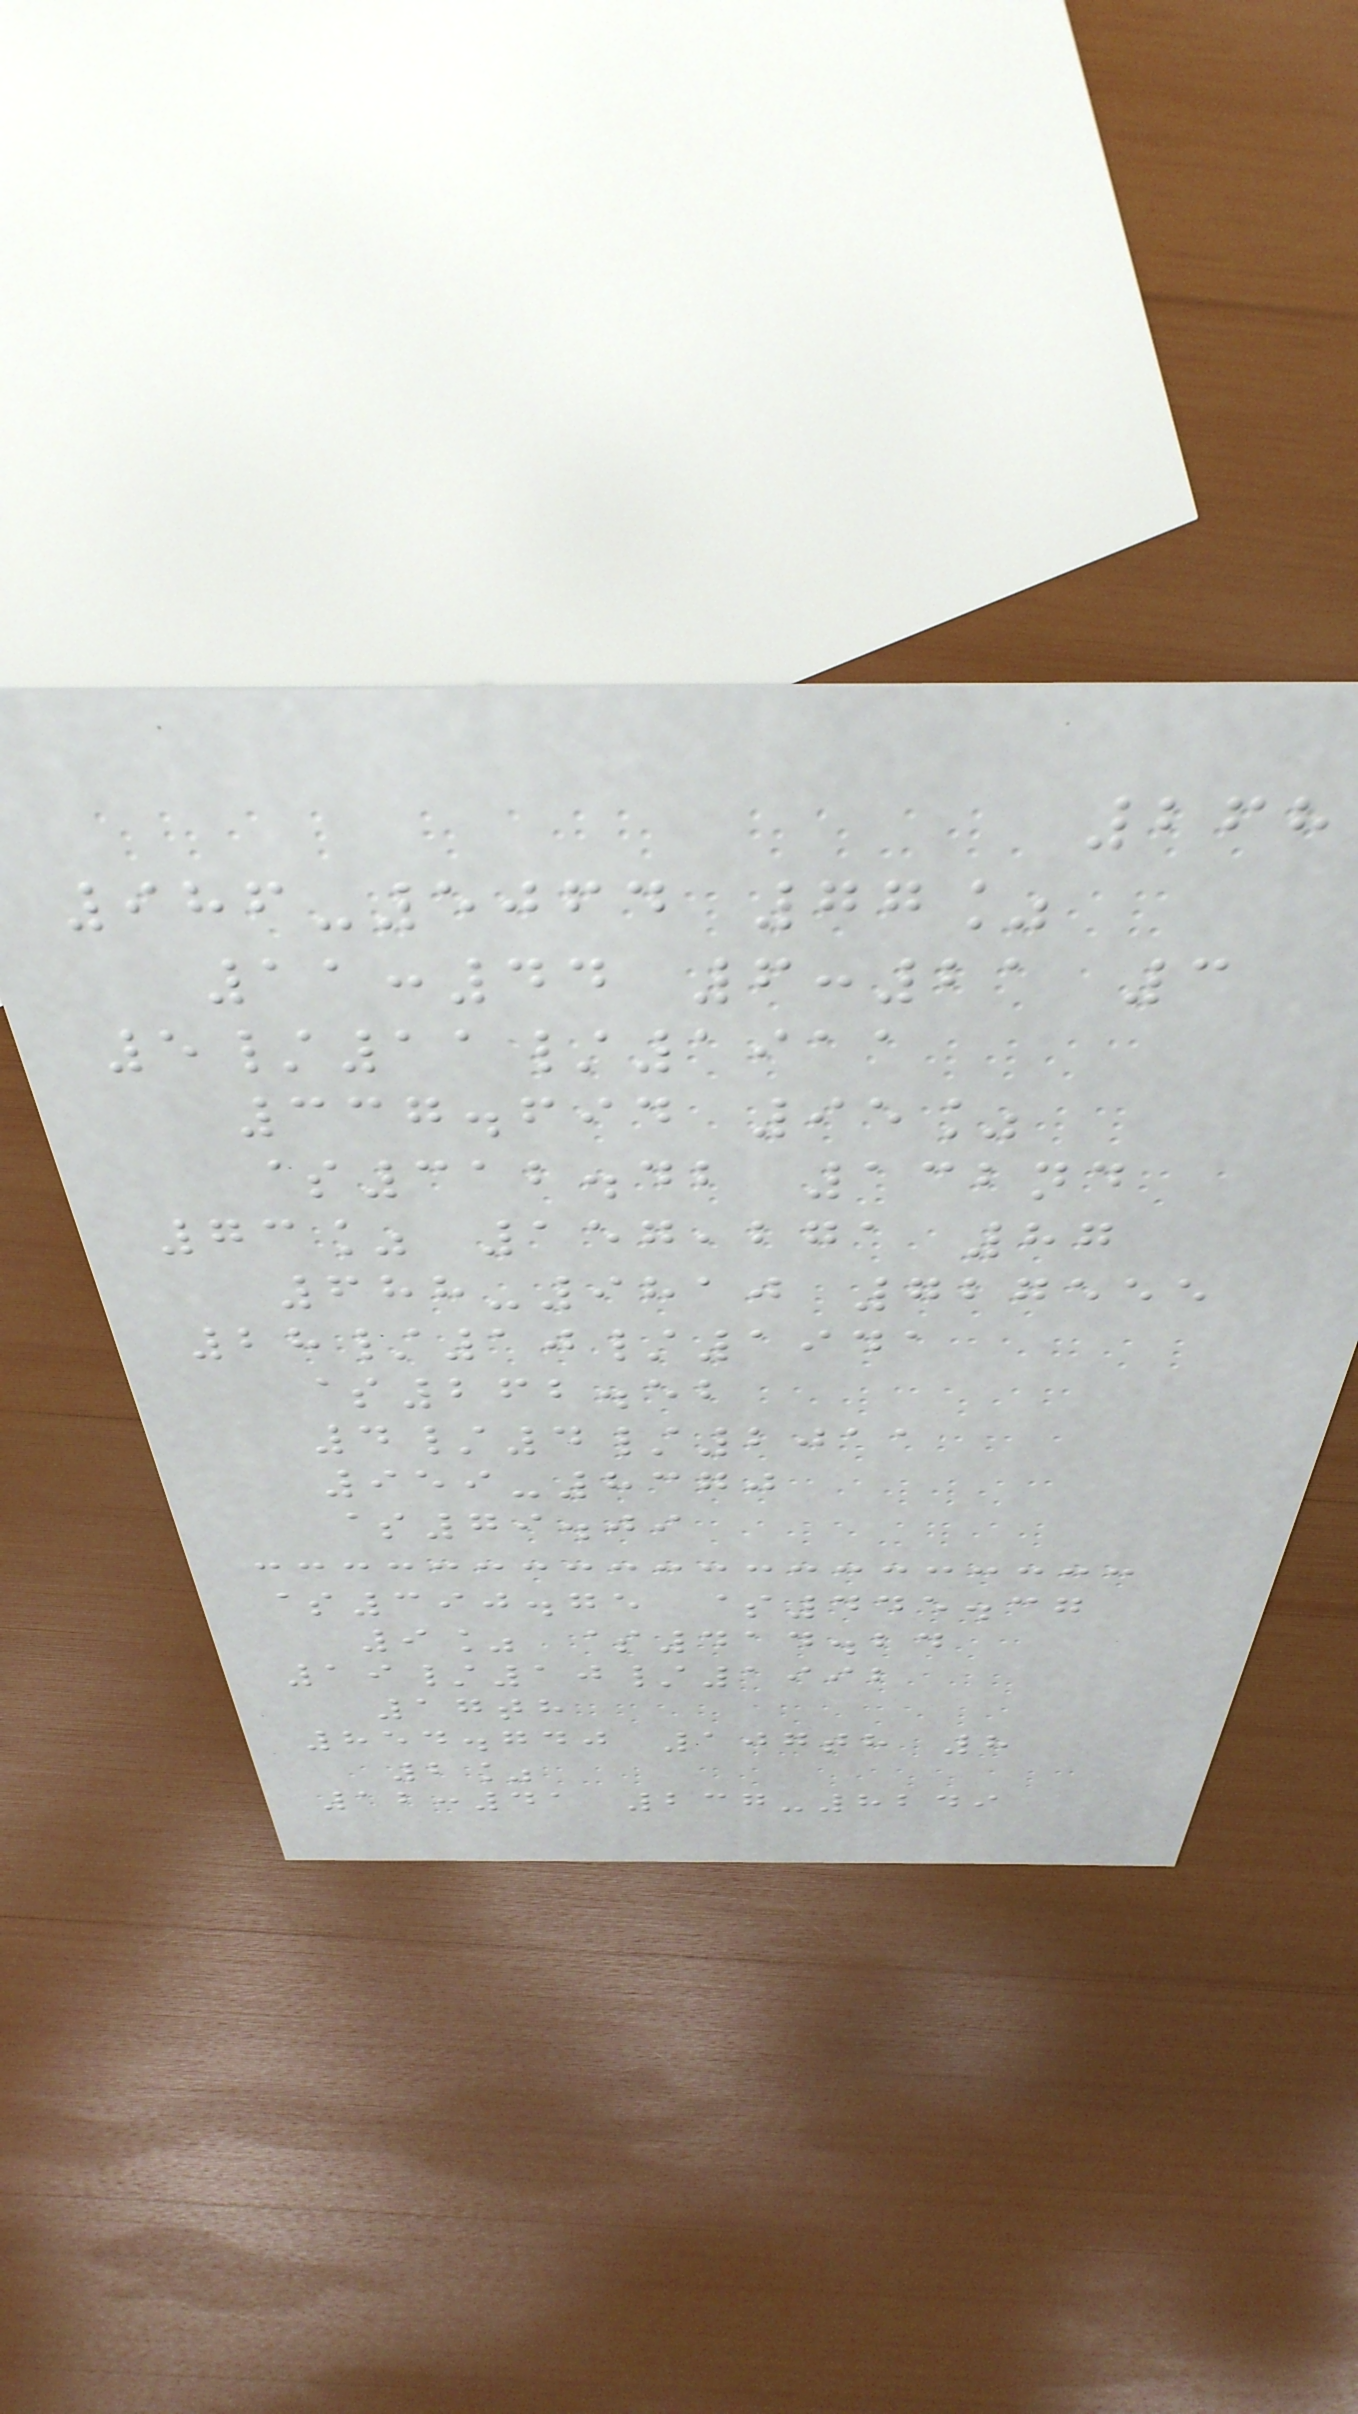268
986-5064 77%
11:44 6:21 3
5/11/1911
337.694 95%
$312.42 132nd
73% 157,271 87
688-9810 727555
28/10/1941
$262.52
4/4/2011
959-8370
$79.09
$390.75 $445.37
9% $414.24
19/10/1992
17th
854.740 107th 8
2%
12:41 237-8249
